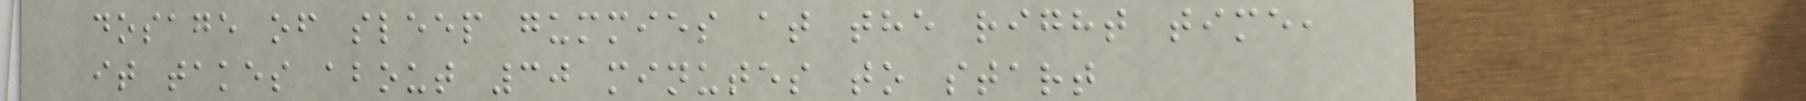dosage of sleep gummies at the right time,
it takes about 30 minutes to start
